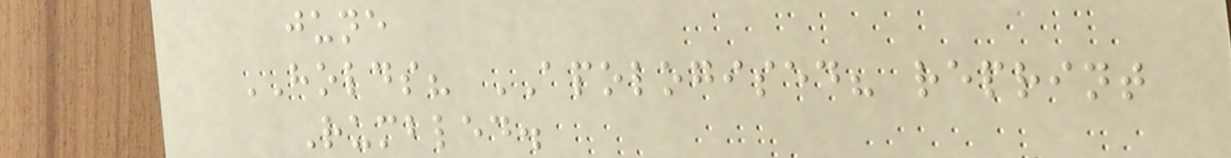june
HOLDS? APOLOGISED? reprint
Rumbled.
